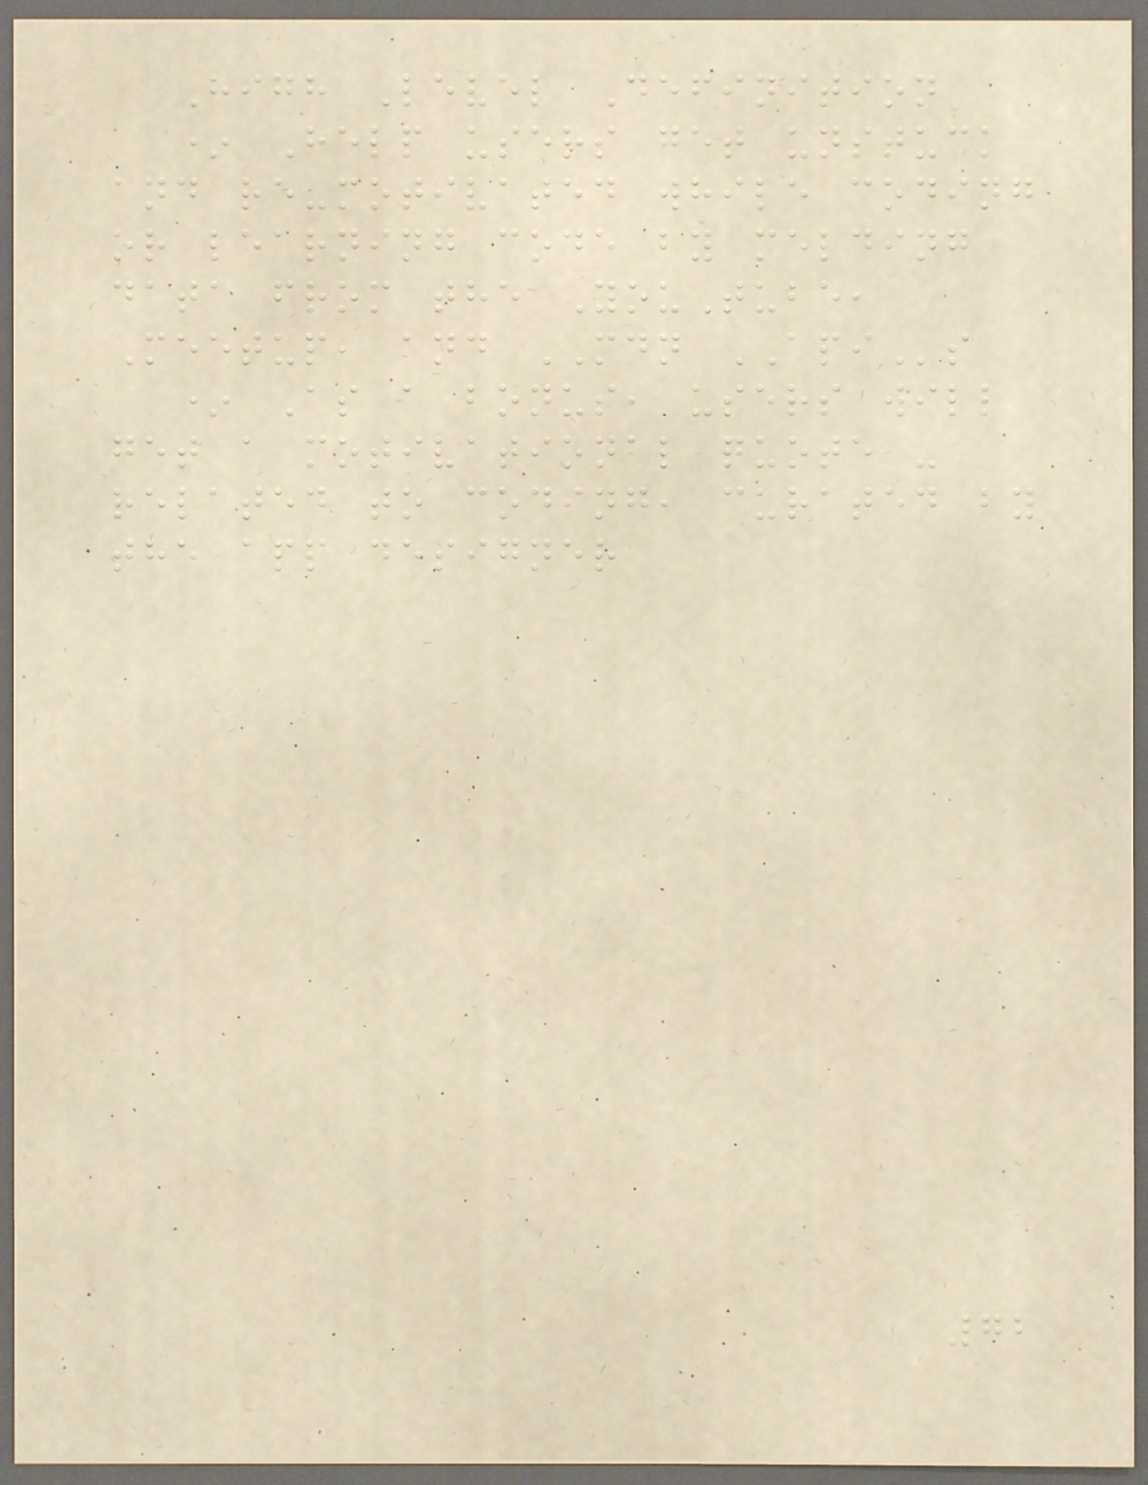High Level Definition
* Help users get unstuck
and re-motivated while coding
or learning code by melding
data from the YouTube,
Meetup, and MDN APIs
* As a bonus, users will
get a motivational quote -
related to coding, curated by
the app designer
72
